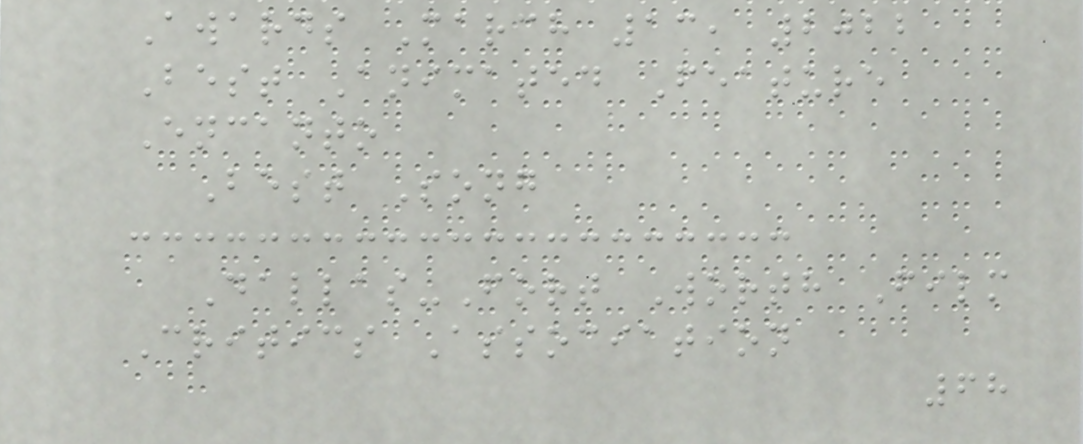Awards March 13, 2022
Best Animated Feature
Encanto
Best Song
Dallas-Fort Worth Film
Critics Association
68
